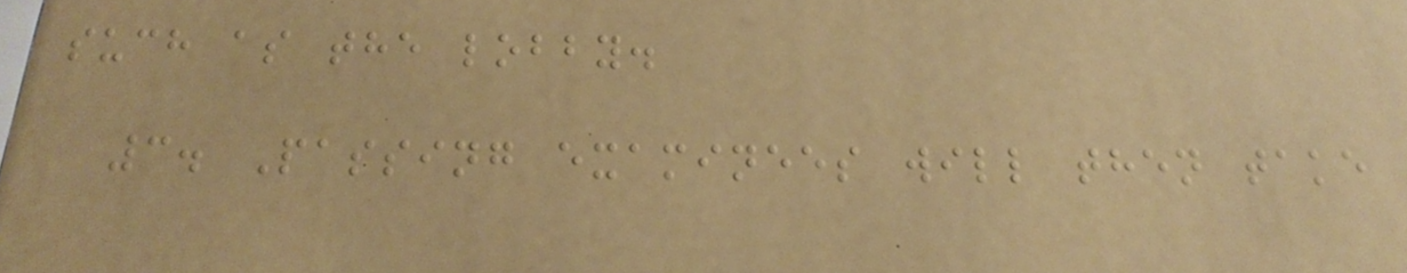such as the lobby.
3. Passing examinees will then take
